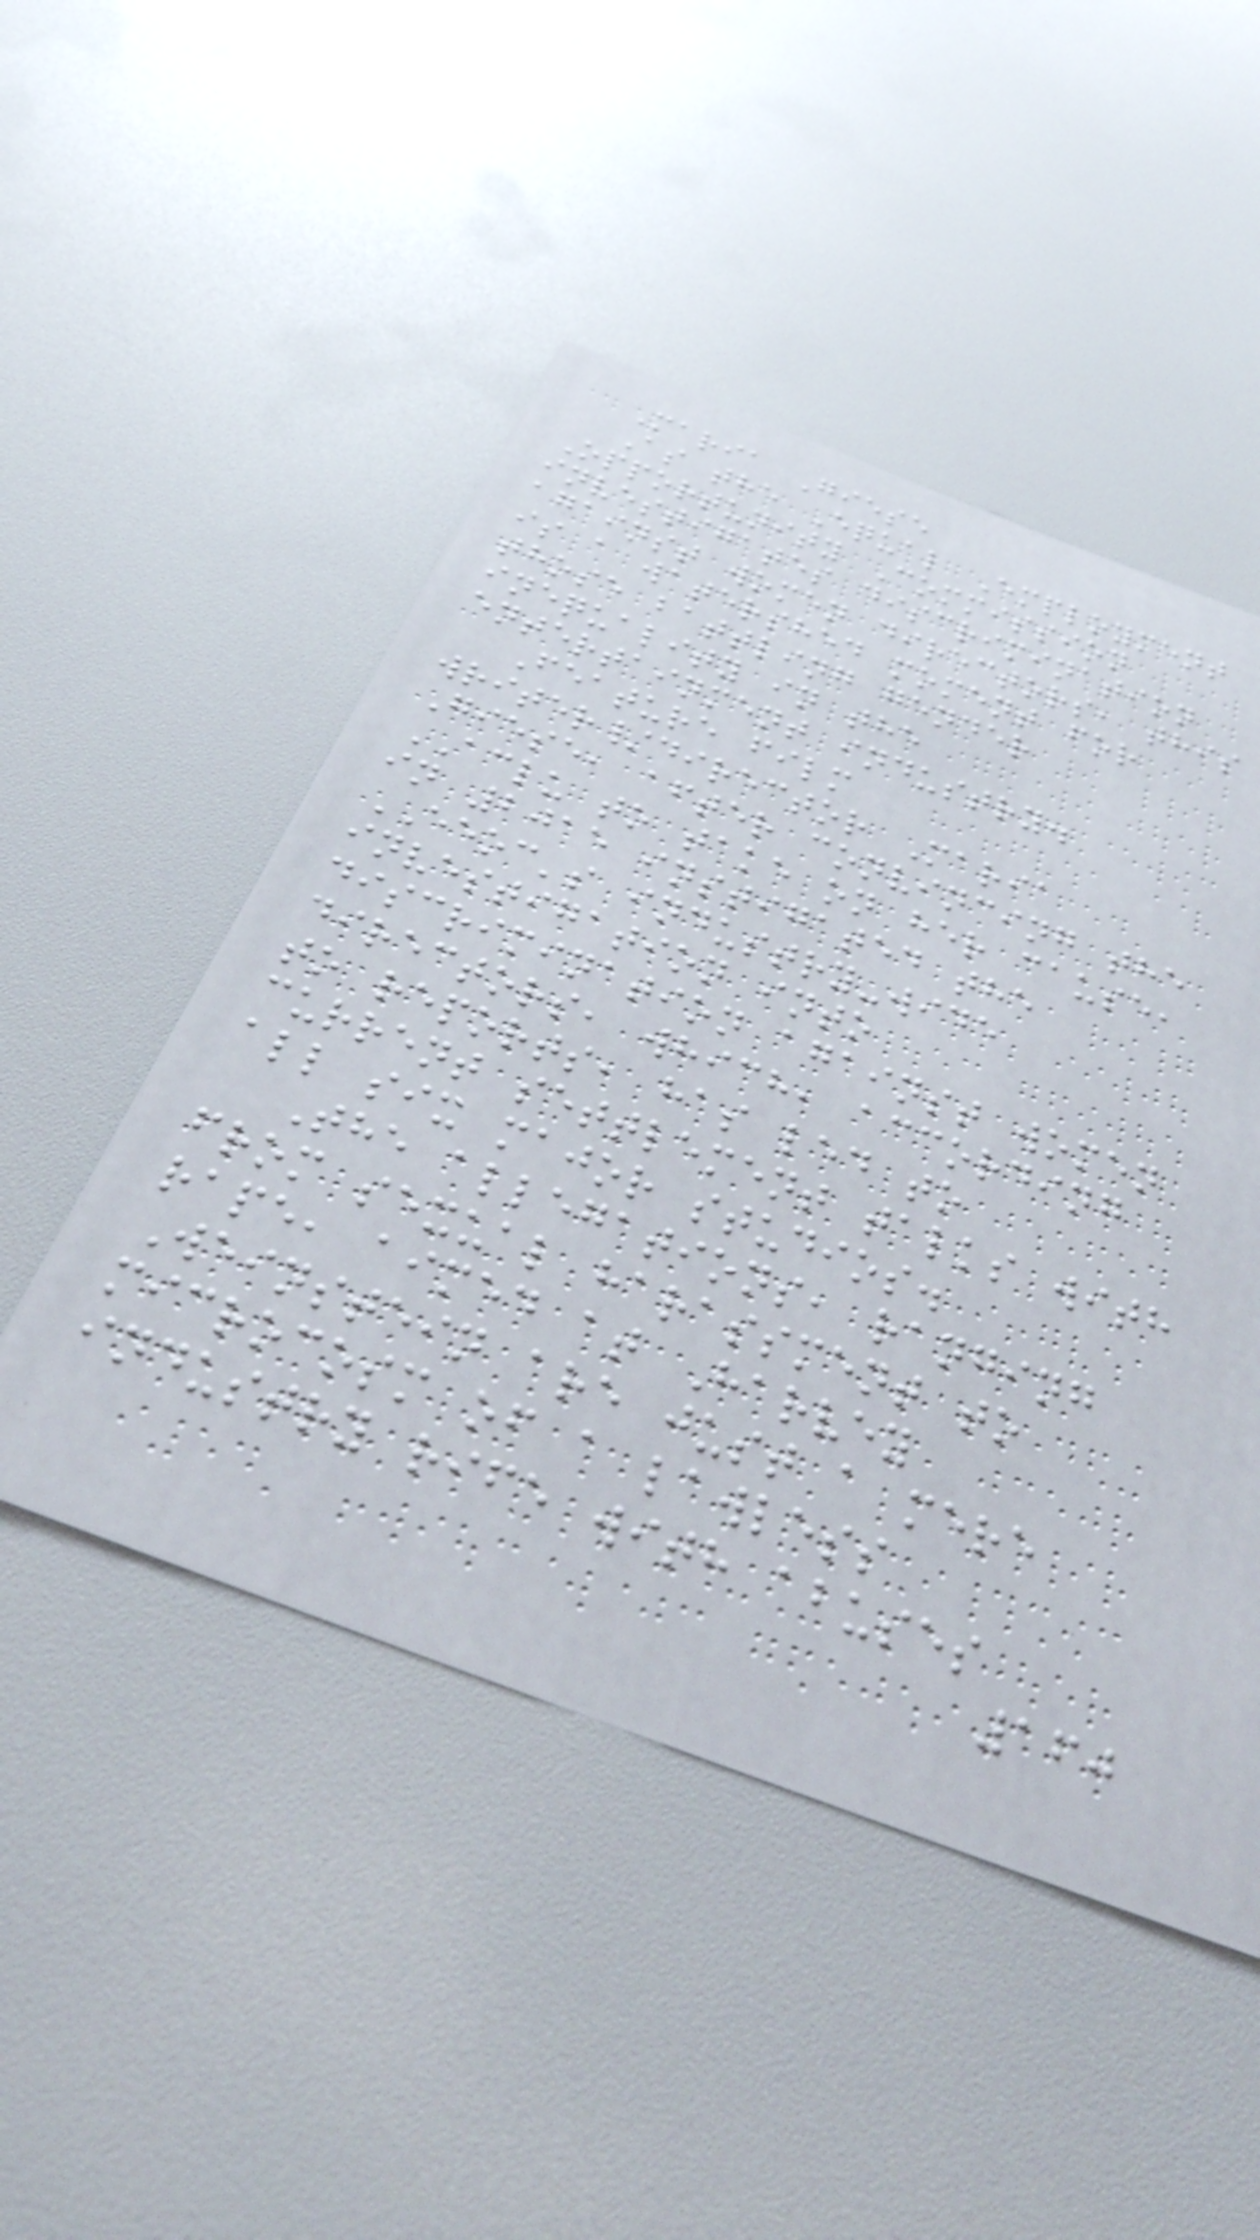Maria Giese
As the Equal Employment
Opportunity Commission
investigates discrimination
against women directors, this
is a watershed moment for
those battling gender
inequality in the
entertainment industry.
Feature film
writer/director Maria
Giese, after convincing the
ACLU to take on her cause,
in 2015 instigated the
EEOC's industry-wide
investigation into
discrimination against women
directors, which, according
to reports, has led to
current settlement talks with
all six major studios.
The allegations, ranging
from sexual harassment to
rape, aimed at Harvey
Weinstein are just a mere
microcosm of a lawless
industry rife with abuses
160
